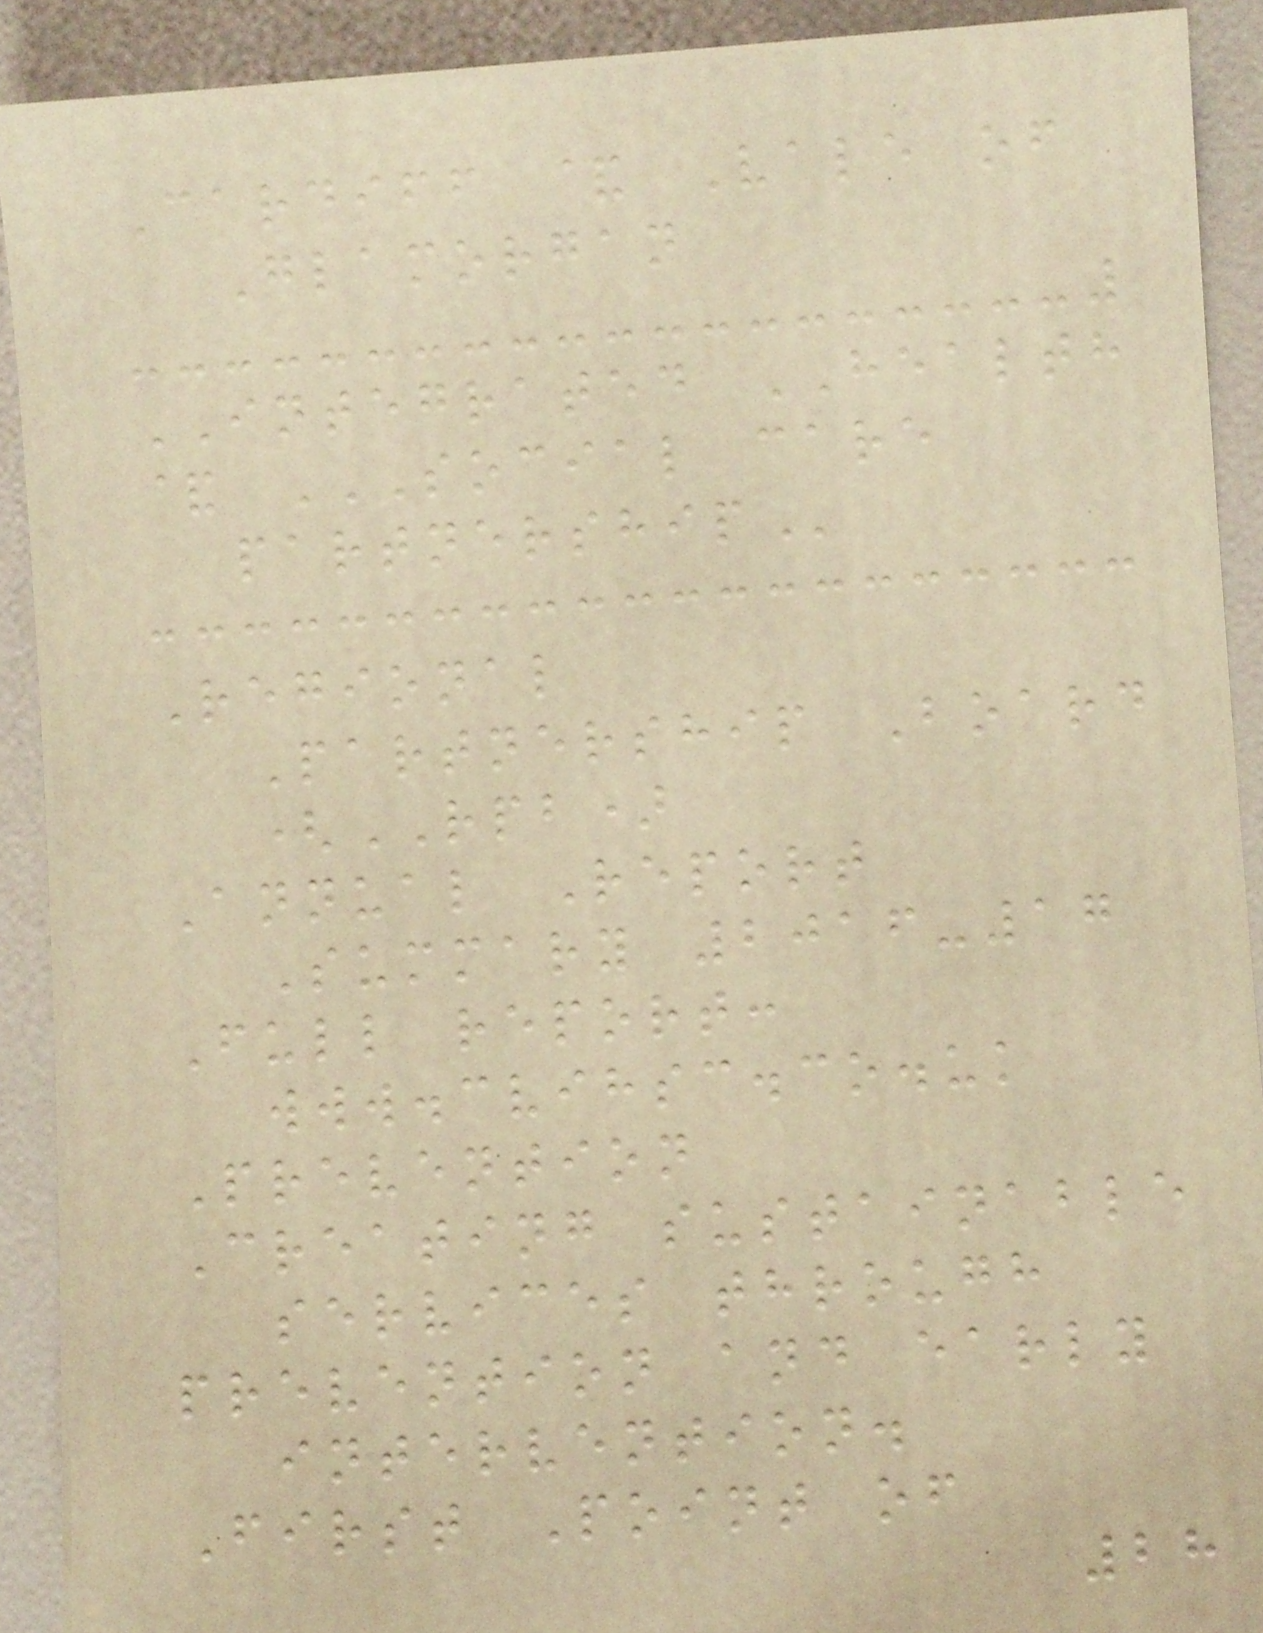Cardiff & Vale of
Glamorgan
INTEGRATED HEALTH
& SOCIAL CARE
PARTNERSHIP
Regional
Partnership Board
(RPB)
Annual Report
Summary 2016-17
Full report:
www.cvihsc.co.uk
Prevention
Creating sustainable
services through
prevention and early
intervention.
First Point of
28
